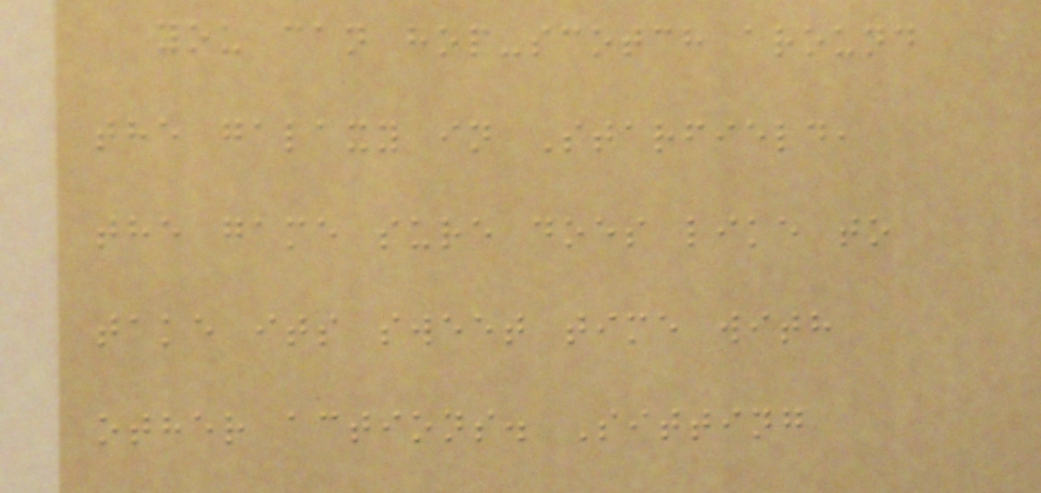you can hop-scotch around
the galaxy in Starfield,
the game sure does like to
take its sweet time with
other actions. Sitting
